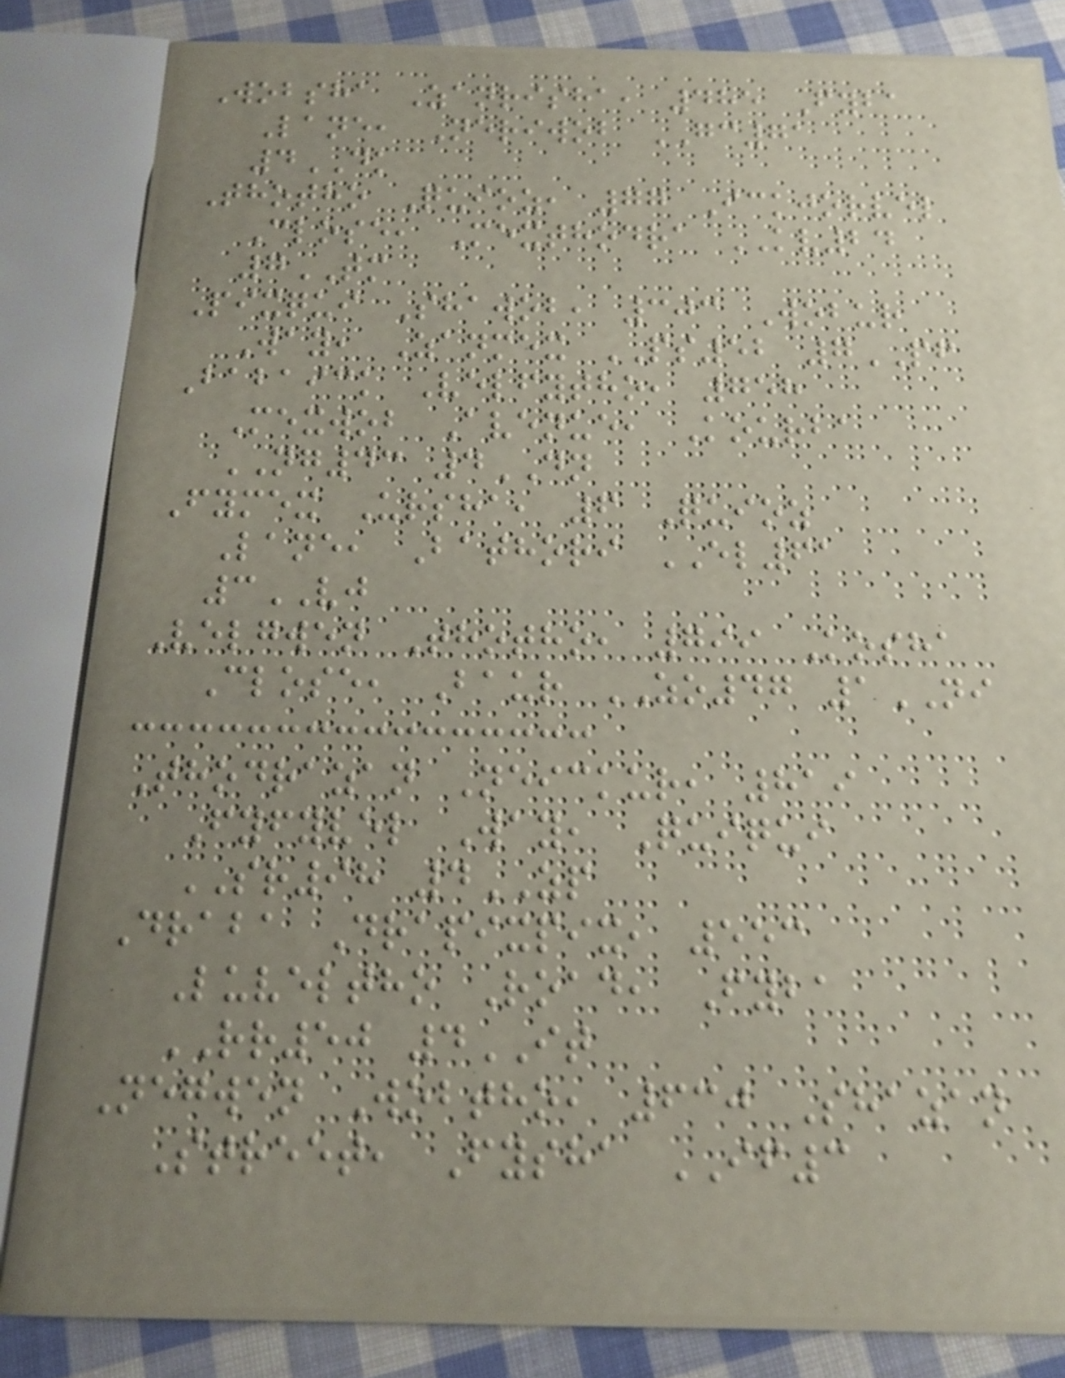Wobsha Zanrisha, 485 Fyba
Lane, Neriwob GC71
4DK
Thotho Quioz, 77 Ickjorvel
Close, Mexthodra KV24
7TM
Pixqui Shawob, 303 Wobur
Way, Zanmex PS52 7PF
Babaick Velfytho, 758
Mexwob Avenue, Kourba
NG43 4DN
Fymex Ursha, 6 Quioz
Lane, Bathori EL61
3VJ
Velgwen Thotho, 799 Kosha
Close, Baur ZO47 1NI
Thodrazan Neickur, 819
Fyfyvel Way, Quiqui
SR98 4ZP
Draba Drapixpix, 553
Luveltho Road, Fyba
RR50 4IT
Negwen Wobtho, 630 Shazan
Street, Fysha IF3
